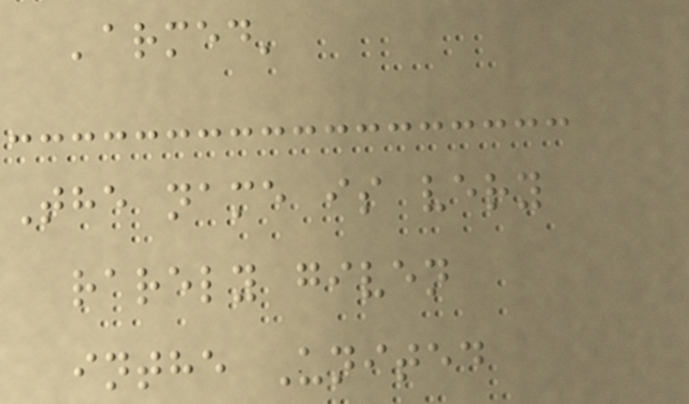'armed'
The name is very
rarely given
inthe United
